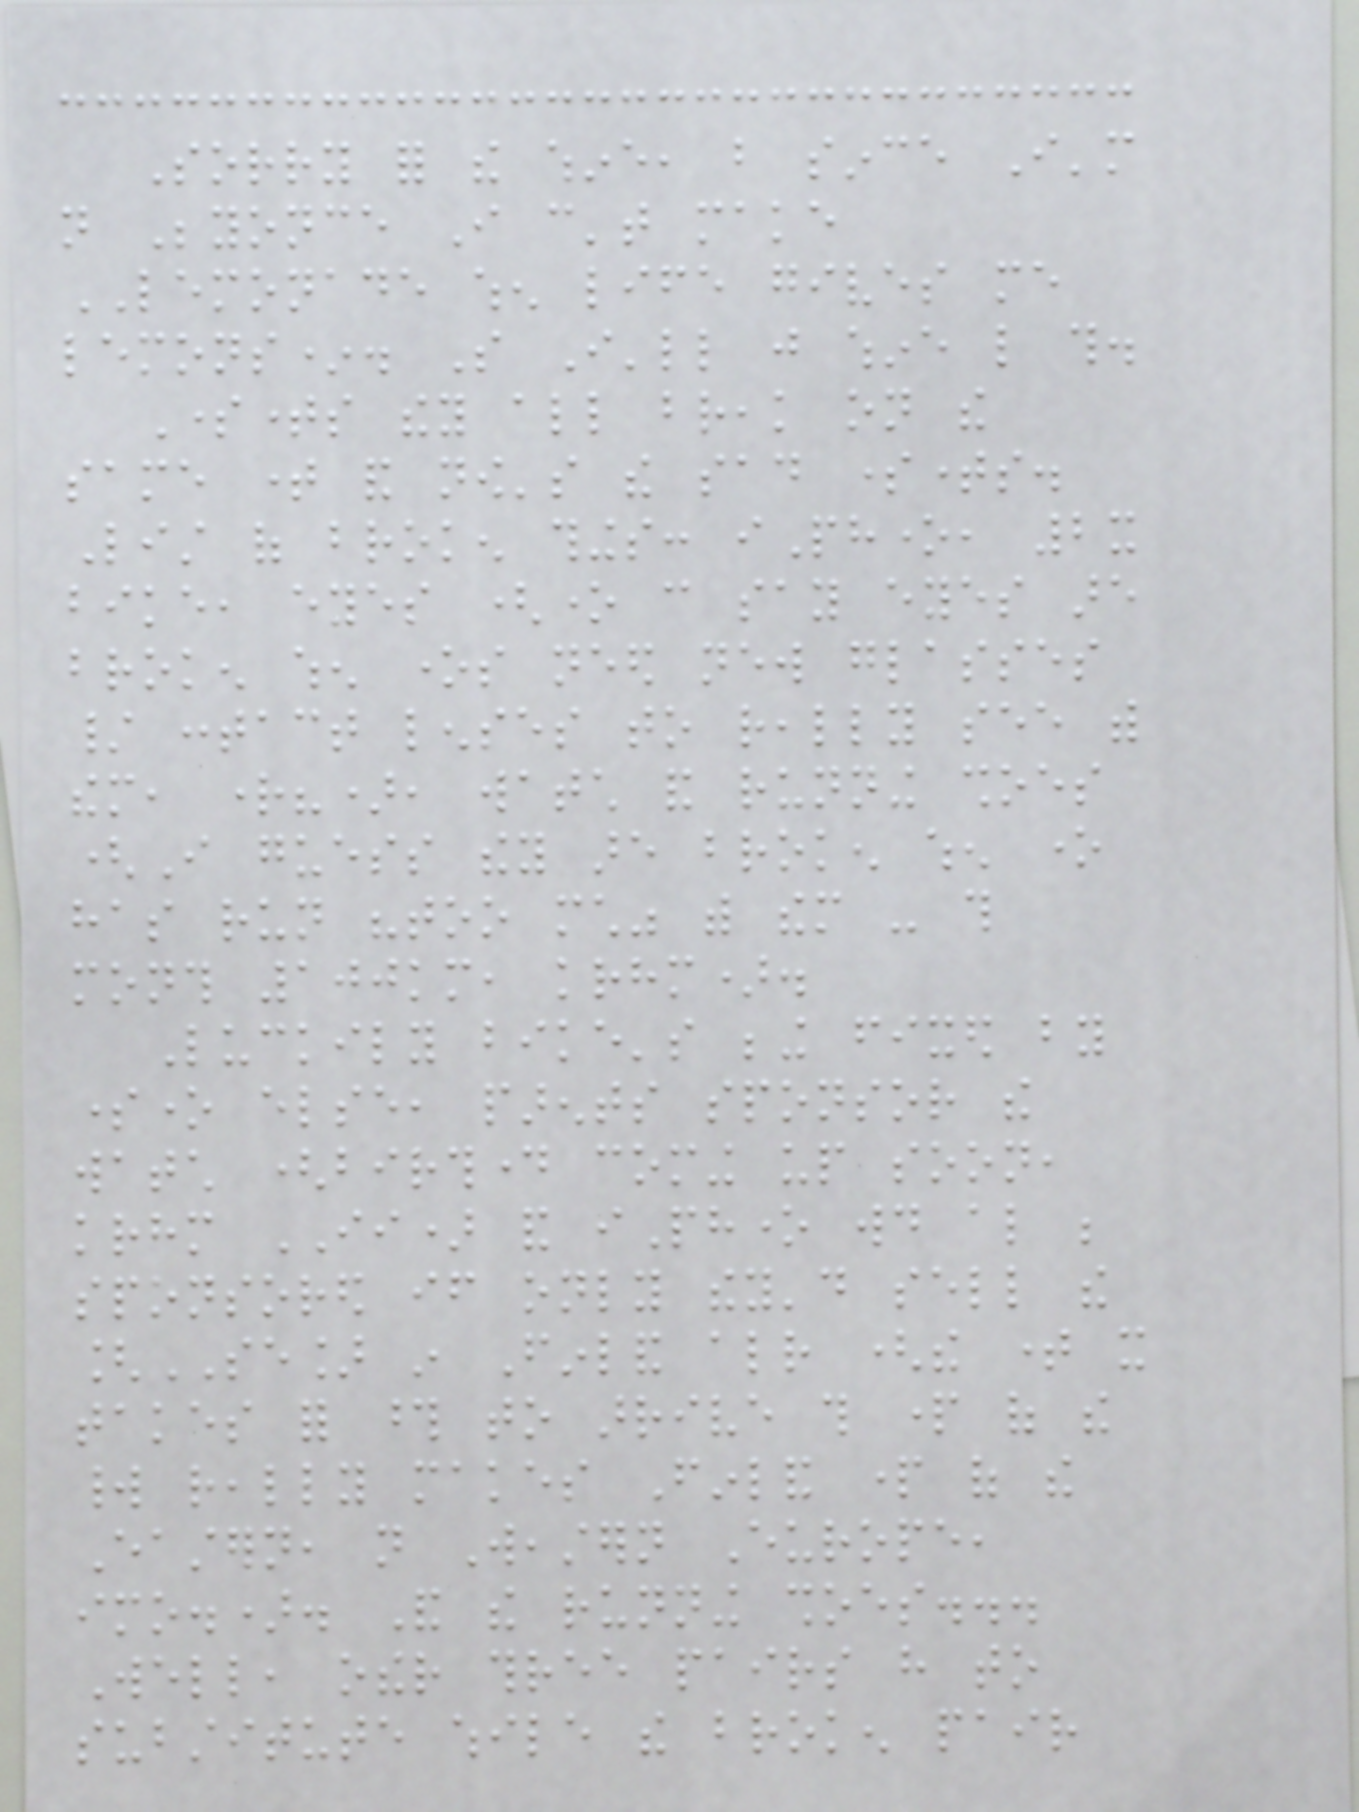Sorry for the whine, but since I'm
not Beyonce I can't make
LEMONADE when life gives me
lemons*. So I'll just whine like this.
Sometimes they all break on the
same time and now's the sad sometimes.
List of broken things: iPhone, 2x
bike, eyes (one can say eyes are
broken when ones need new glasses
/ contact lenses to really see with
them, right?), watch and running shoes
(I guess they are broken when one
has run "too much" with them - this
month 100km, krhm).
Luckily bike's being fixed by
someone else, parents sponsor the
watch (birthday coming up soon,
krhm II) and iPhone would also be
sponsored if only they'd sell the
[SE] in Finland already (the time it
takes for those to arrive this part of the
world really makes Finland part of the
Eastern, not Weastern Europe,
imo.). And the running shoes...
Well, other three pairs have to
substitute while the broken pair
